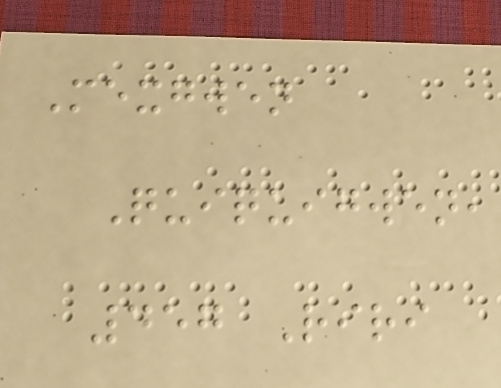Mexgwen
Quiquigwen,
457 Riri
